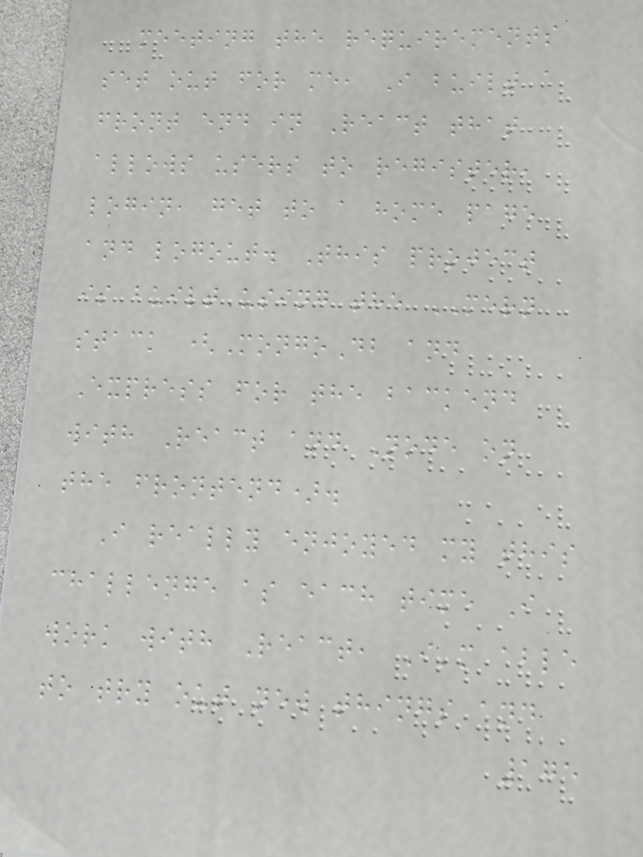meeting the requirements
set out for me, I built a
front end in React that
allows users to register,
login, get to a home page
and logout. This project
is built using the MERN
stack (MongoDb and
Express for the backend
with React and Node on
the frontend).
I really enjoyed my this
challenge as each time I
work with React, I'm able
to try out new things and
175
